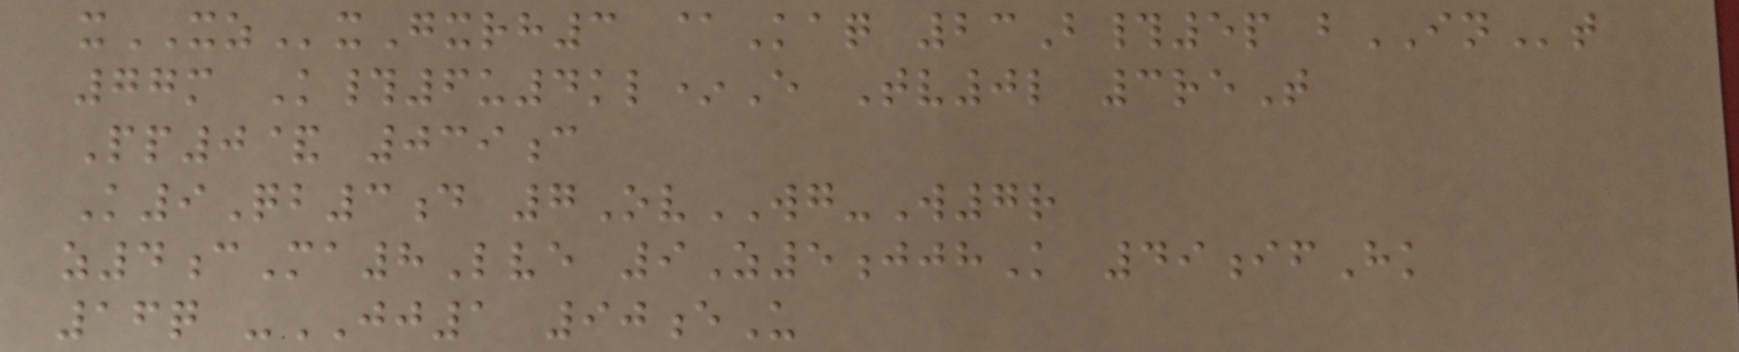xXZxGxrh3 @Kaq 23B#5p bINt
77m K#6u4kl*E Tv0l 3reT
Pp0& 039c
K9Qb3d 7OvWG-W7r
z4cMa8Lve 9Z5jjhK 49ifHk
16q -JJ1 90eU
